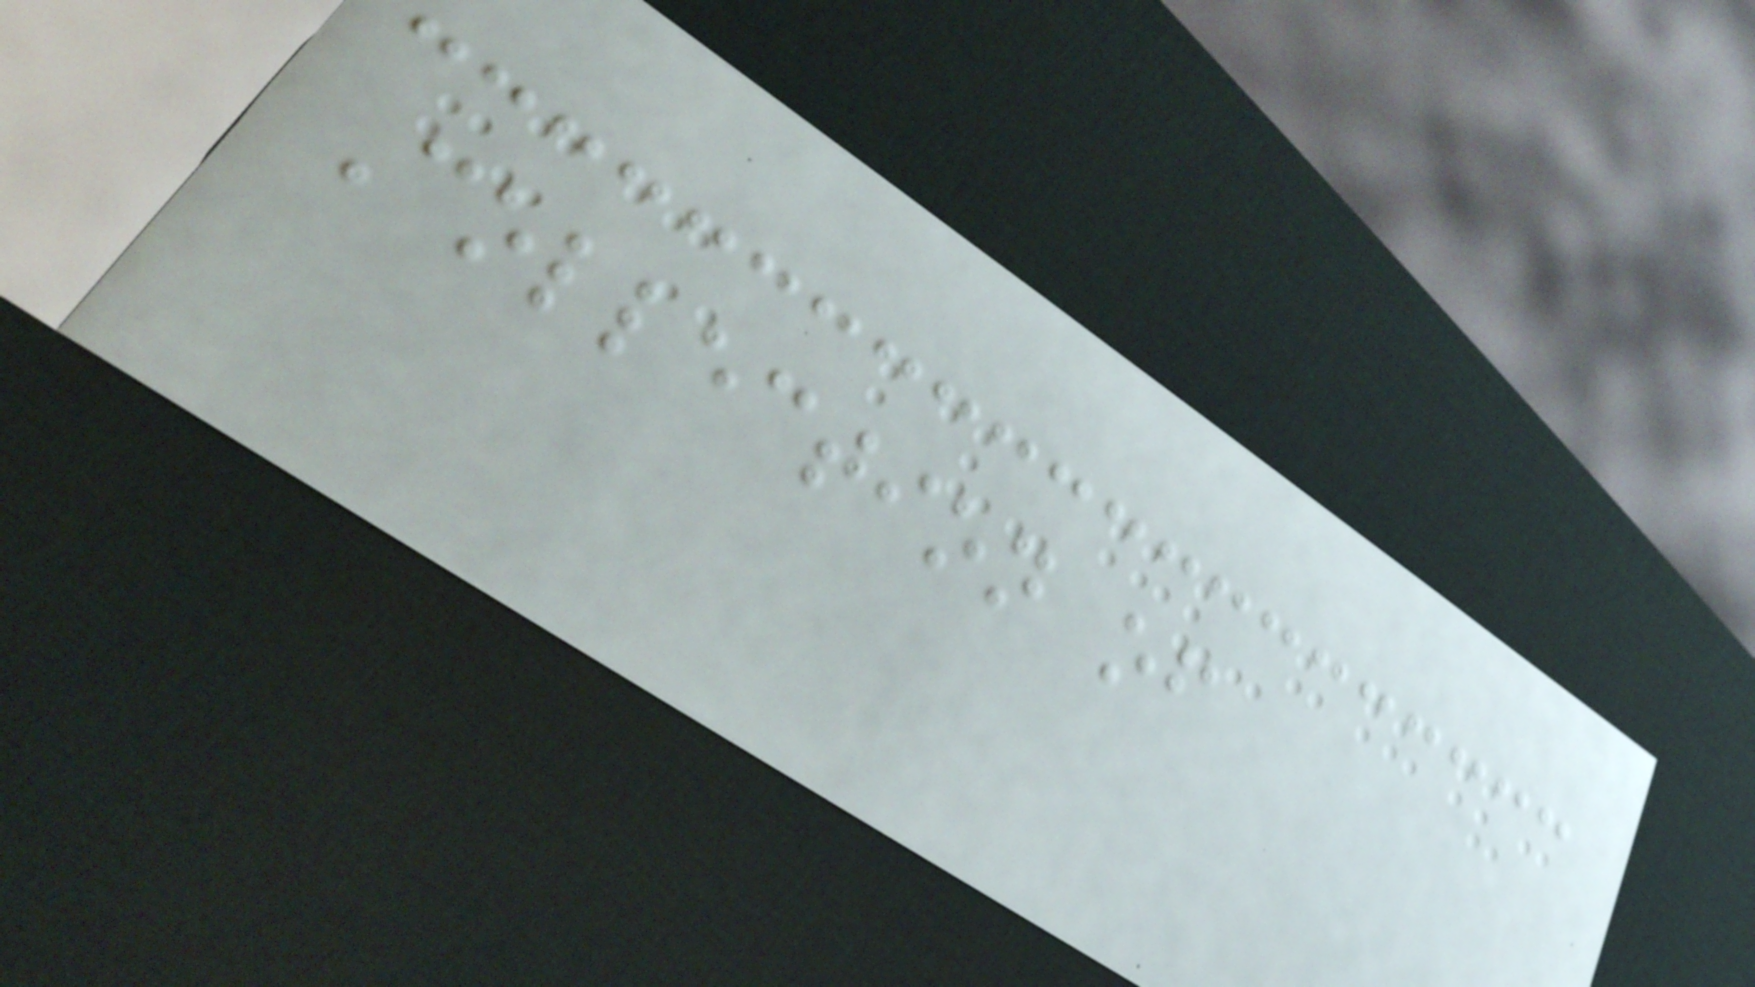Collection of
